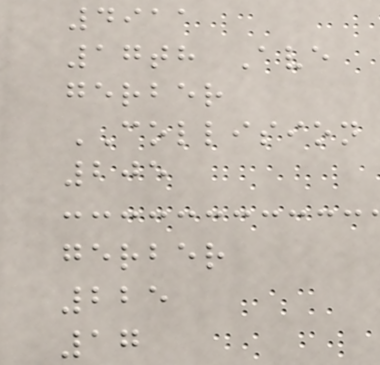4911
17th Ave
gerber
COLLISION
205
gerber
225
17
